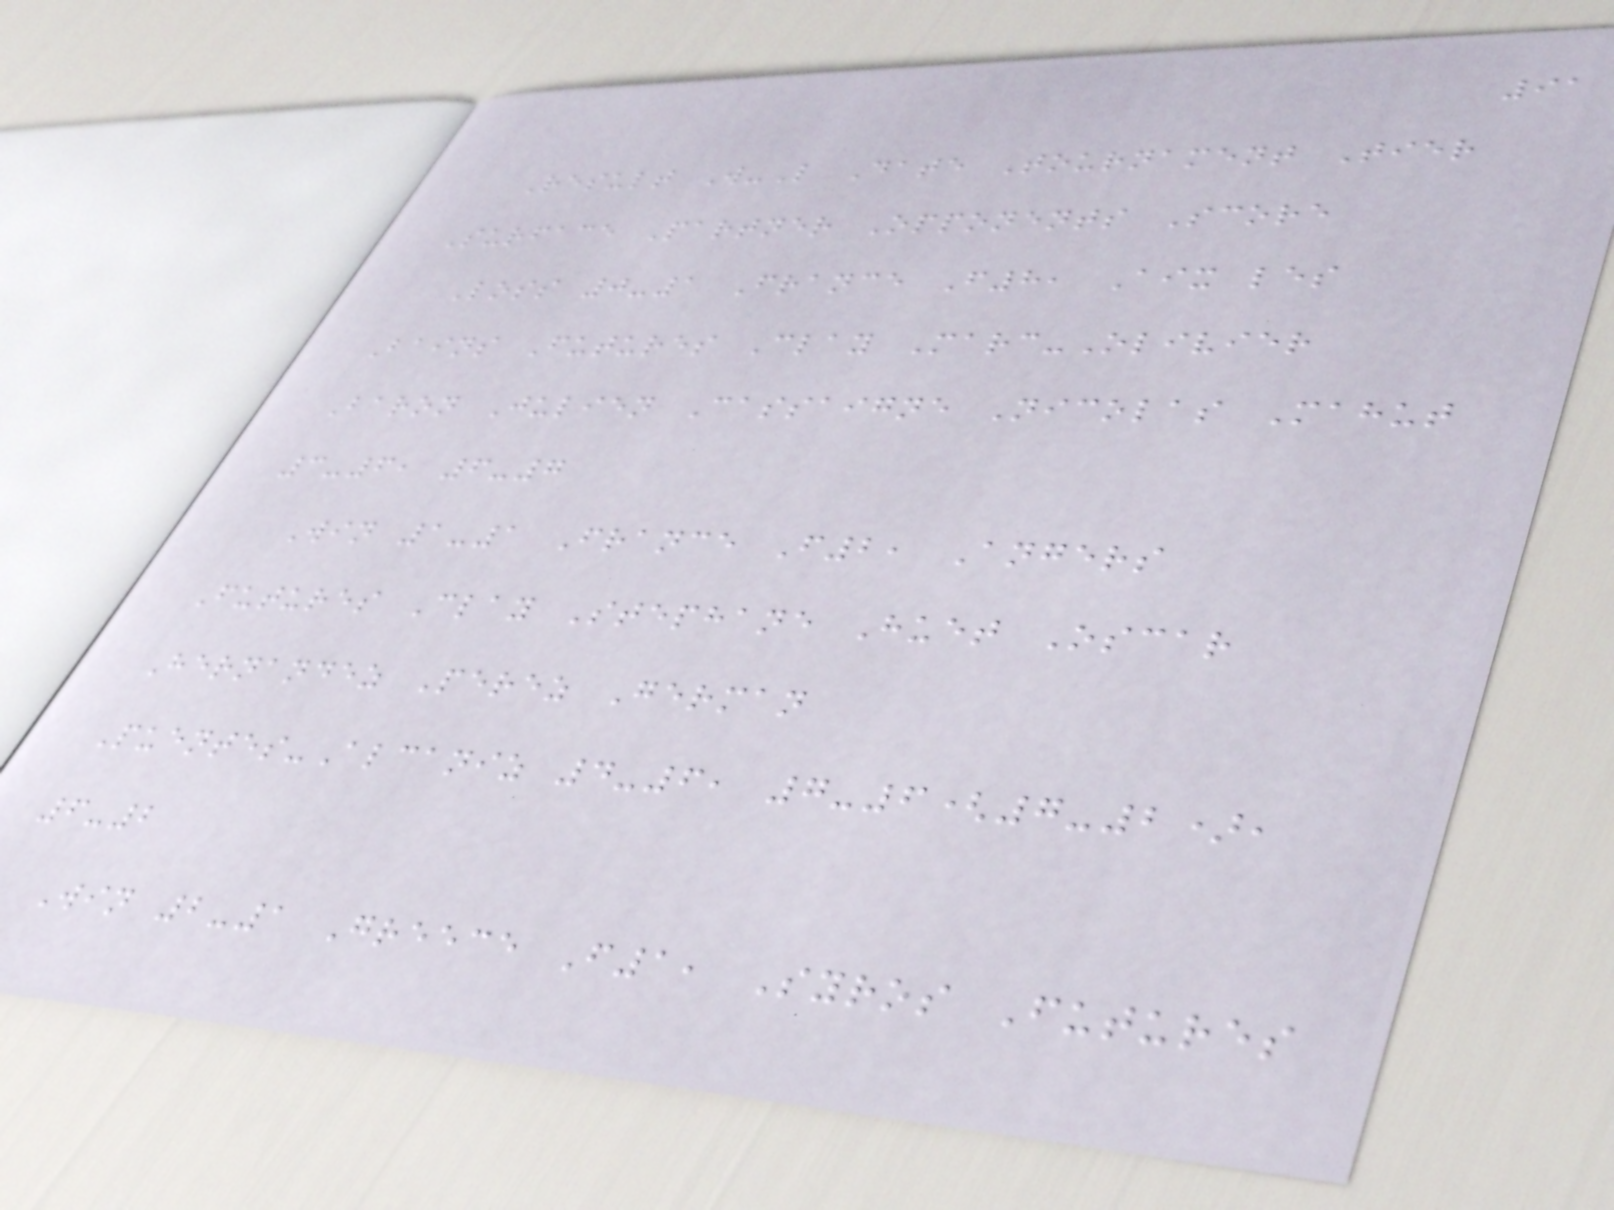91
Result W-L Date Tournament Tier
Surface Partner Opponents Score
Loss 0-1 France F8, Aix les
Bains Futures Clay Marc-Olivier
Baron Julien Cassaigne Nicolas Mahut
3-6, 6-7
Win 1-1 France F2, Angers
Futures Clay Stephane Huet Oscar
Hernandez Perez German
Puentes-Alcaniz 4-6, 7-6(7-2),
6-2
Win 2-1 Greece F1, Syros Futures
